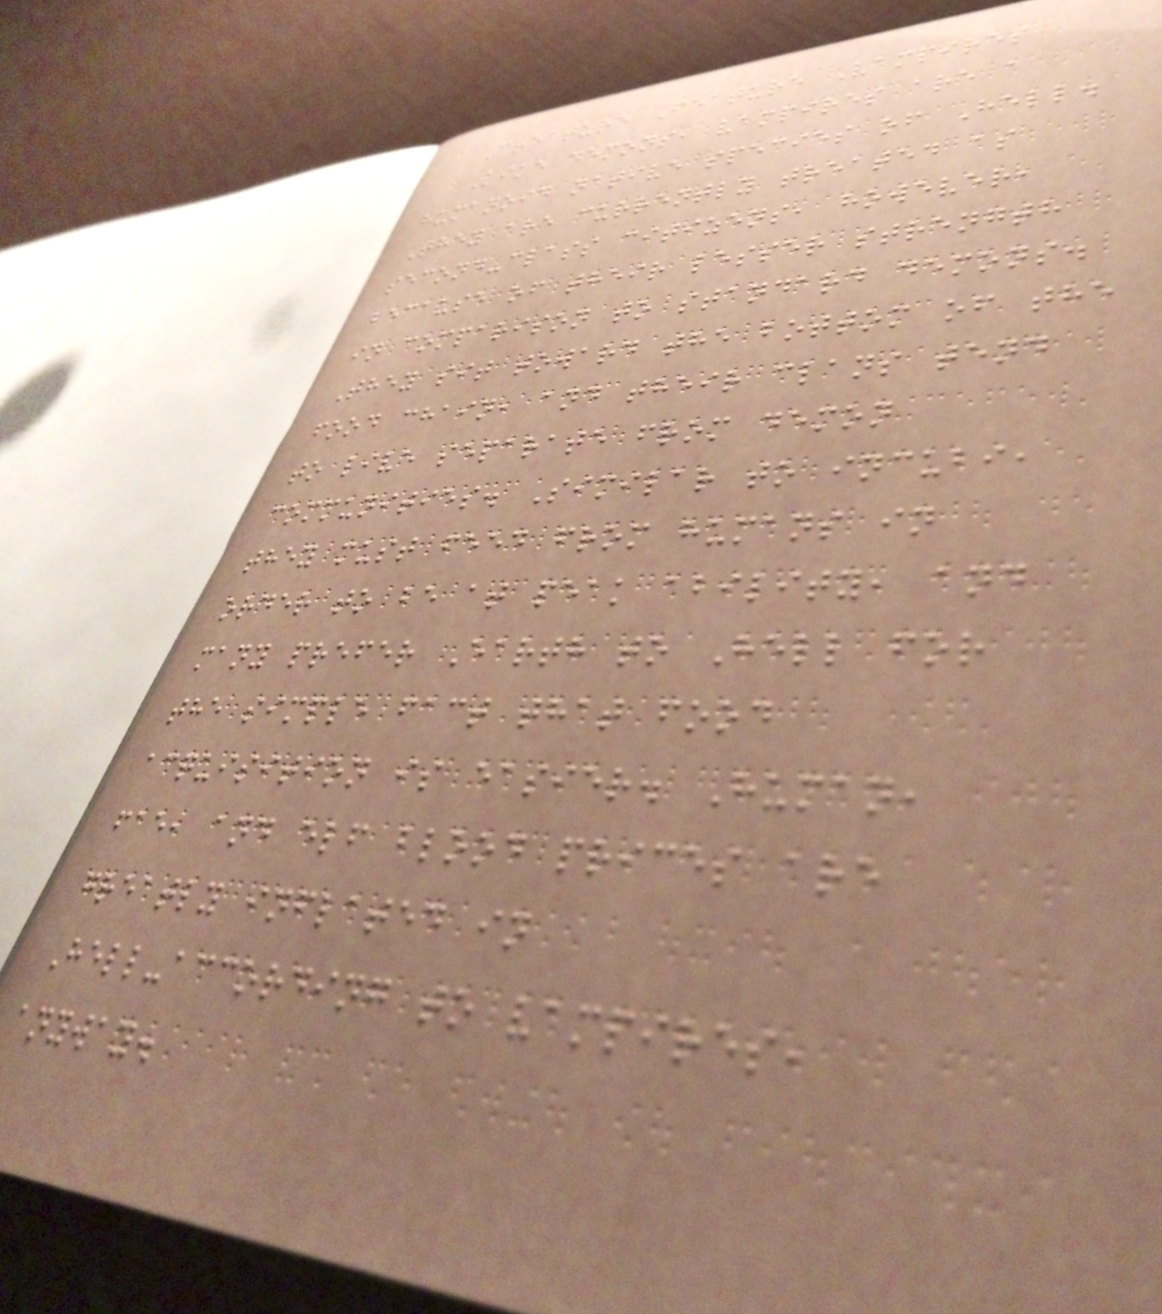Creature Feature Vampires
Like demons, vampires are a
humanoid native species of Hell.
They are currently treated as
second-class citizens, however,
because of their lesser strength
in comparison to standard demons.
They sit toward the bottom of the
food chain, and their clans tend
to live separate from demon
communities. Similar to incubi,
they must feed from humans in
order to be at peak ability, and
many prefer Earth to Hell for
the simple fact that food
acquisition is easier. Human,
fae, and elf blood prices are
greatly inflated in
Hell-according to vampires,
anyway.
